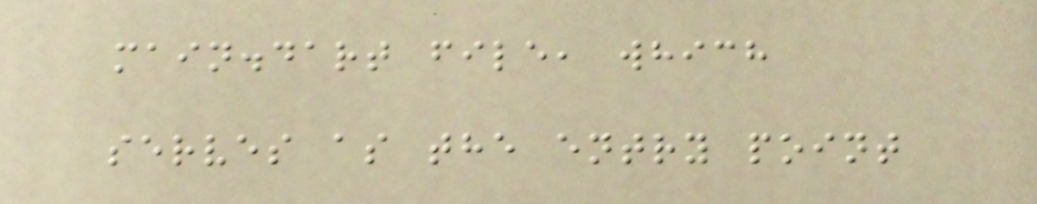main.dart file, which
serves as the entry point
